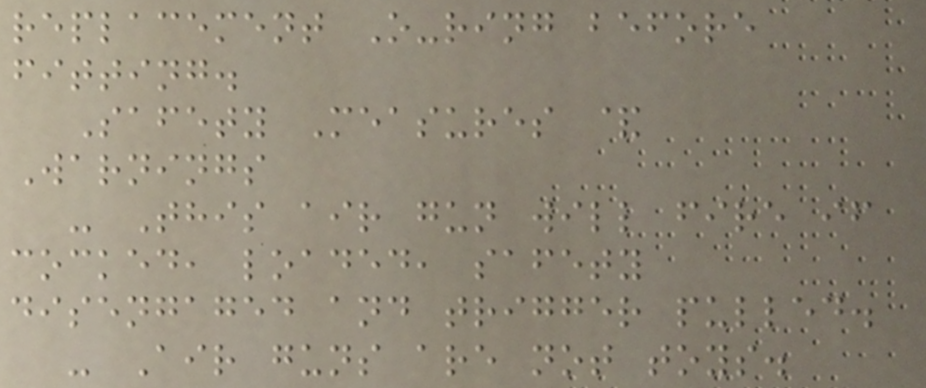replacement O-ring before
fitting.
Safety Measures &
Warnings
- This air gun will fire if
cocked, loaded, safety
disengaged and trigger pulled.
- Air guns are not toys.
